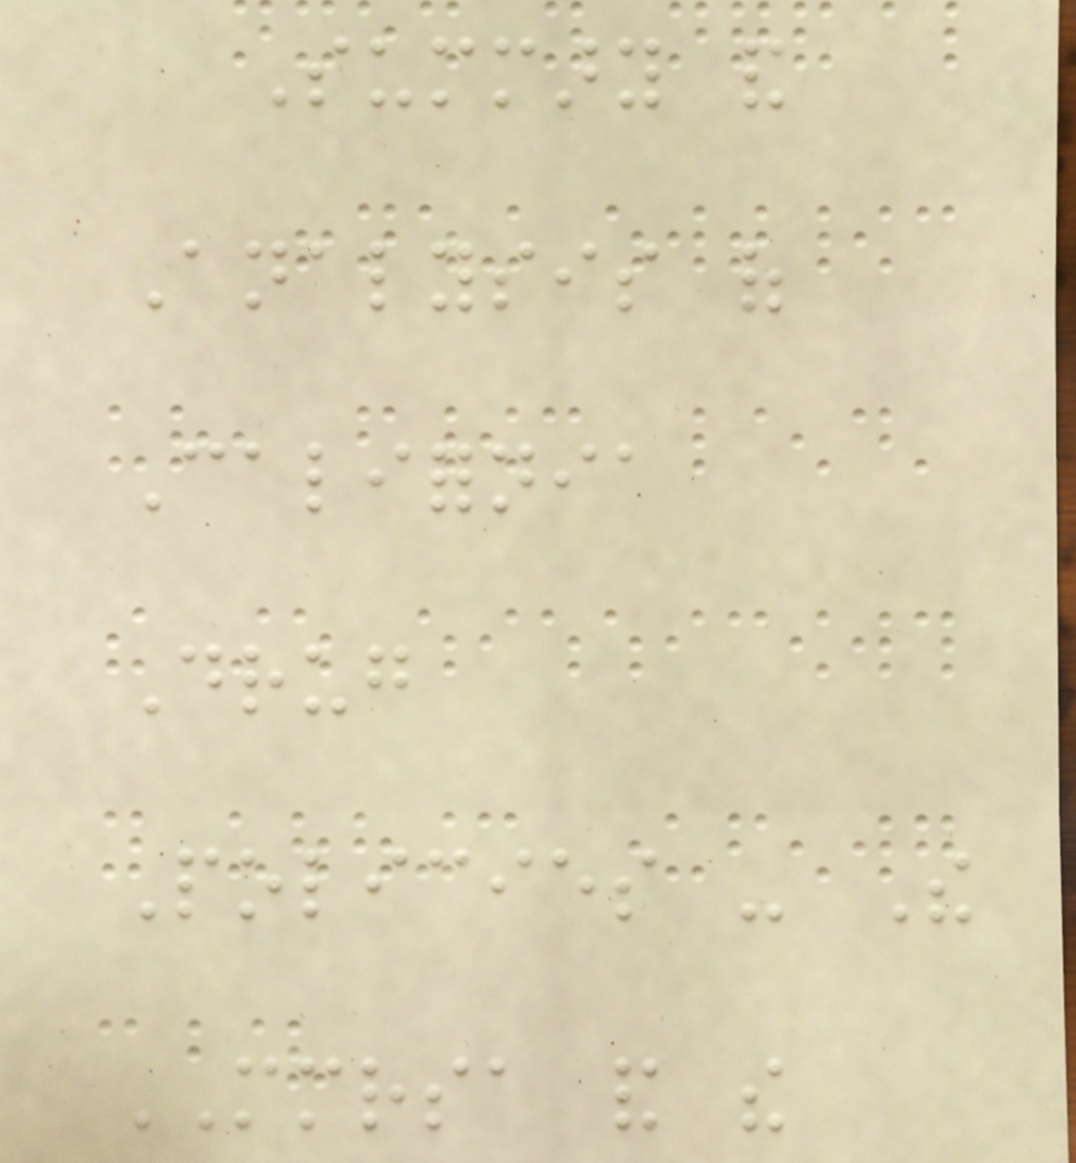Summary and
Analysis of
California
Drug
Policies - The
MMRSA and the
